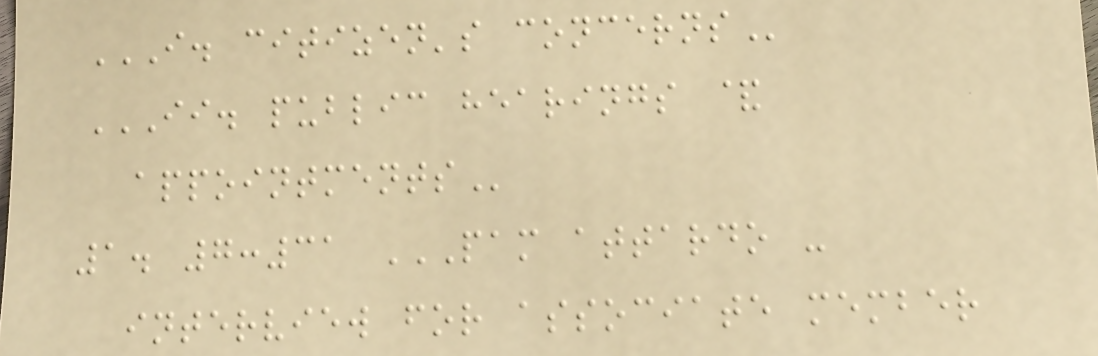I. CITIZEN'S CONCERNS
II. PUBLIC HEARINGS &
APPOINTMENTS
1. 7:31 PAM ATTARDO -
INTERVIEW FOR ASSOCIATE MEMBER
